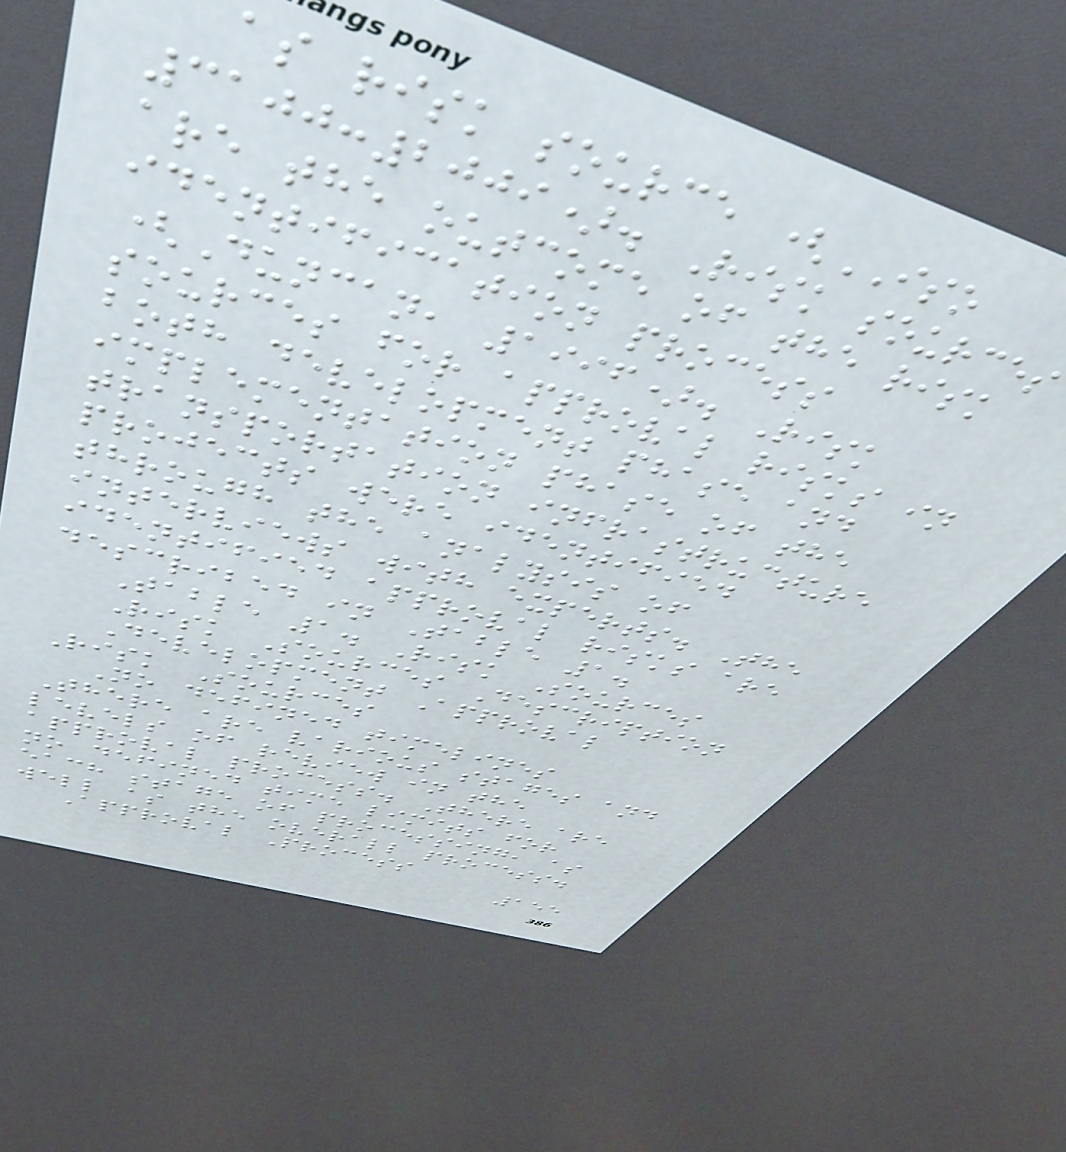as risk source (ISO
3100:2009). Risk sources
are the outcome of the risk
identification process
(Duncan, 1996). Risk
sources for approval risks in
both development phase and
implementation phase of the
transportation infrastructure
projects were identified
through the analysis of
interviews with experts. The
identified approval risks are
described in Table 1.
Table 1. Risk Sources
Risk Sources Description
Development Approval
Risk Sources
No defined timelines
There are various stages and
levels of review in the
approval process. There are
no defined time limits for
each stage of processing, as
well as the overall process.
Approval Process
155
